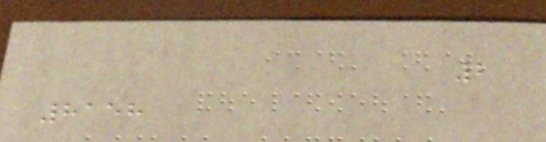2
8158
